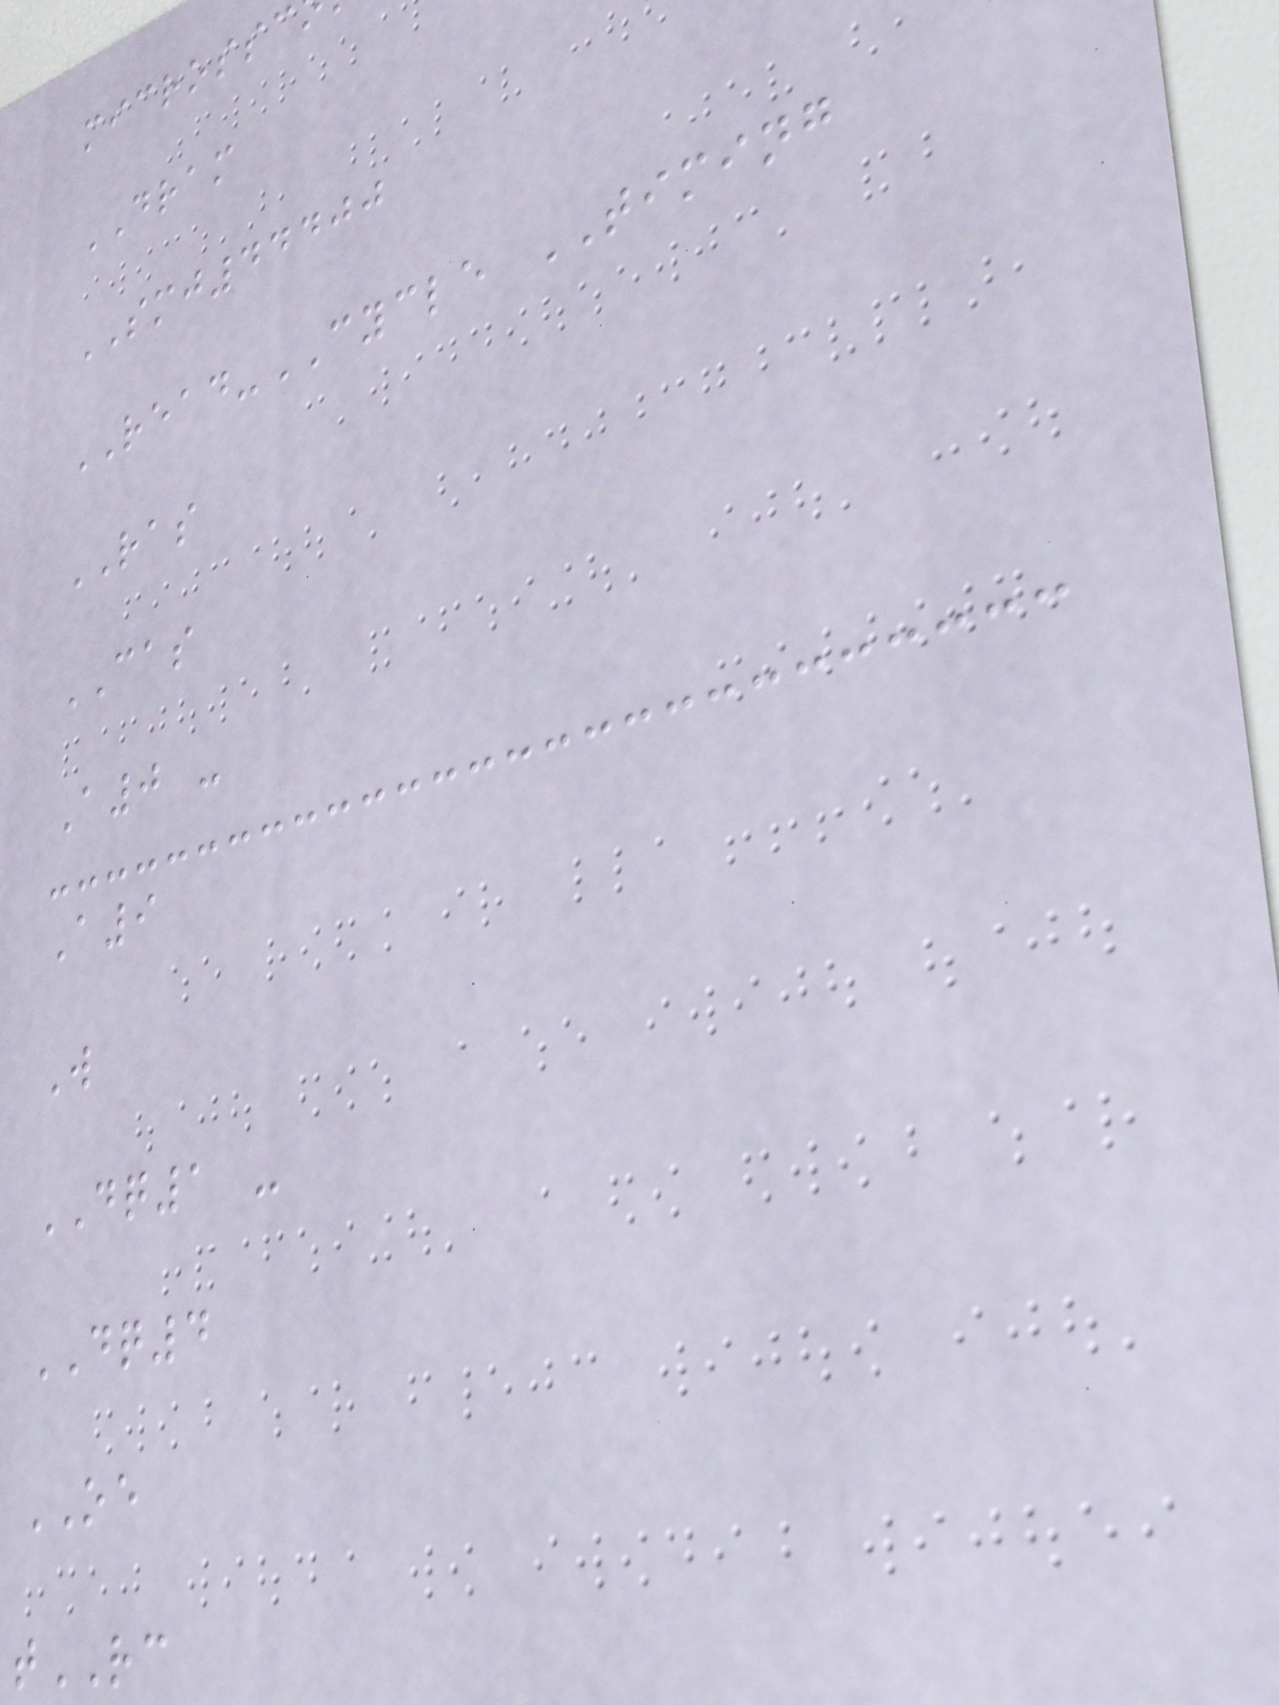microssc
DRAM
SMJ44400
READ-CYCLE TIMING
RAS
CAS
A0 -
A9
W
DQ1 -
DQ4
OE
tRC
